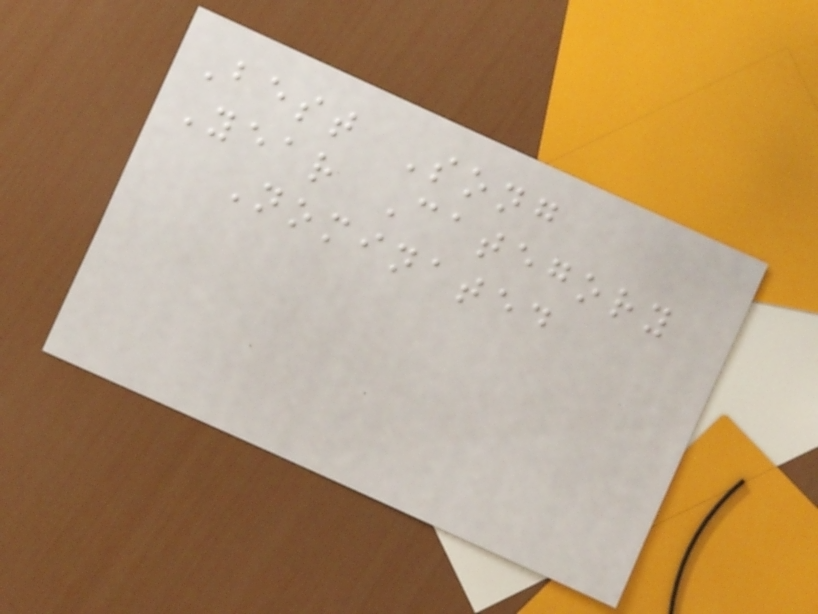Best Song
Year Category
Nominated
